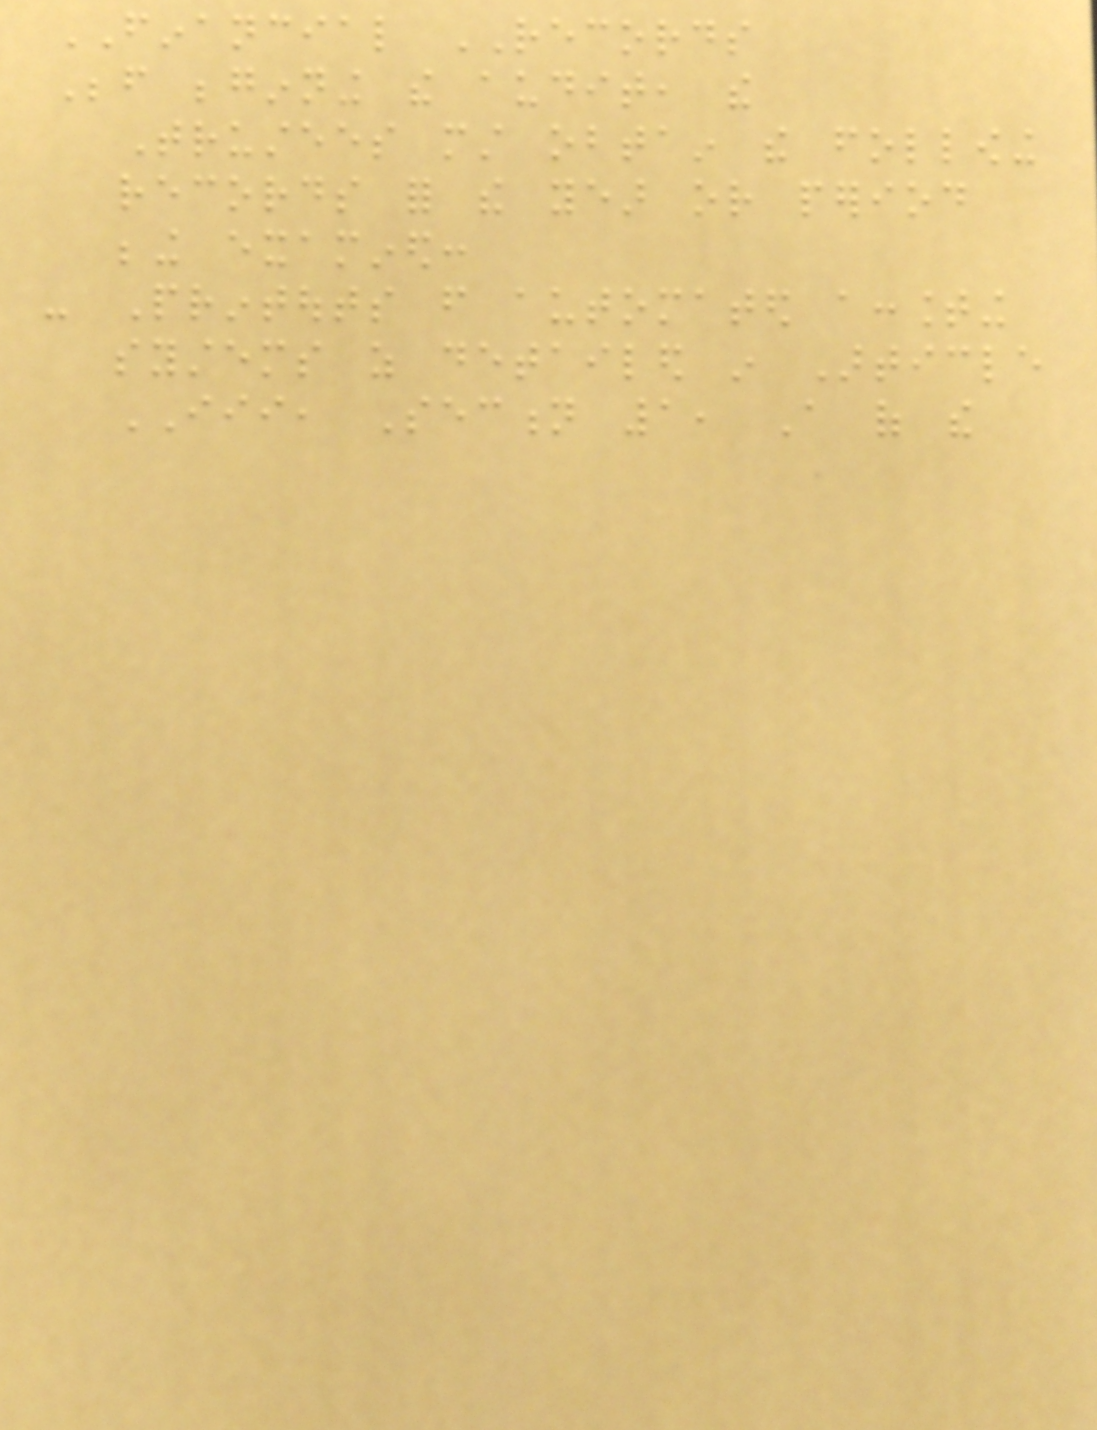FINANCIAL RECORDS
Before beginning the audit, the
Trustees must obtain the following
records for the year or period
being examined:
- Printouts from automated accounting
systems as detailed in Article
III, Section 1, A of the
